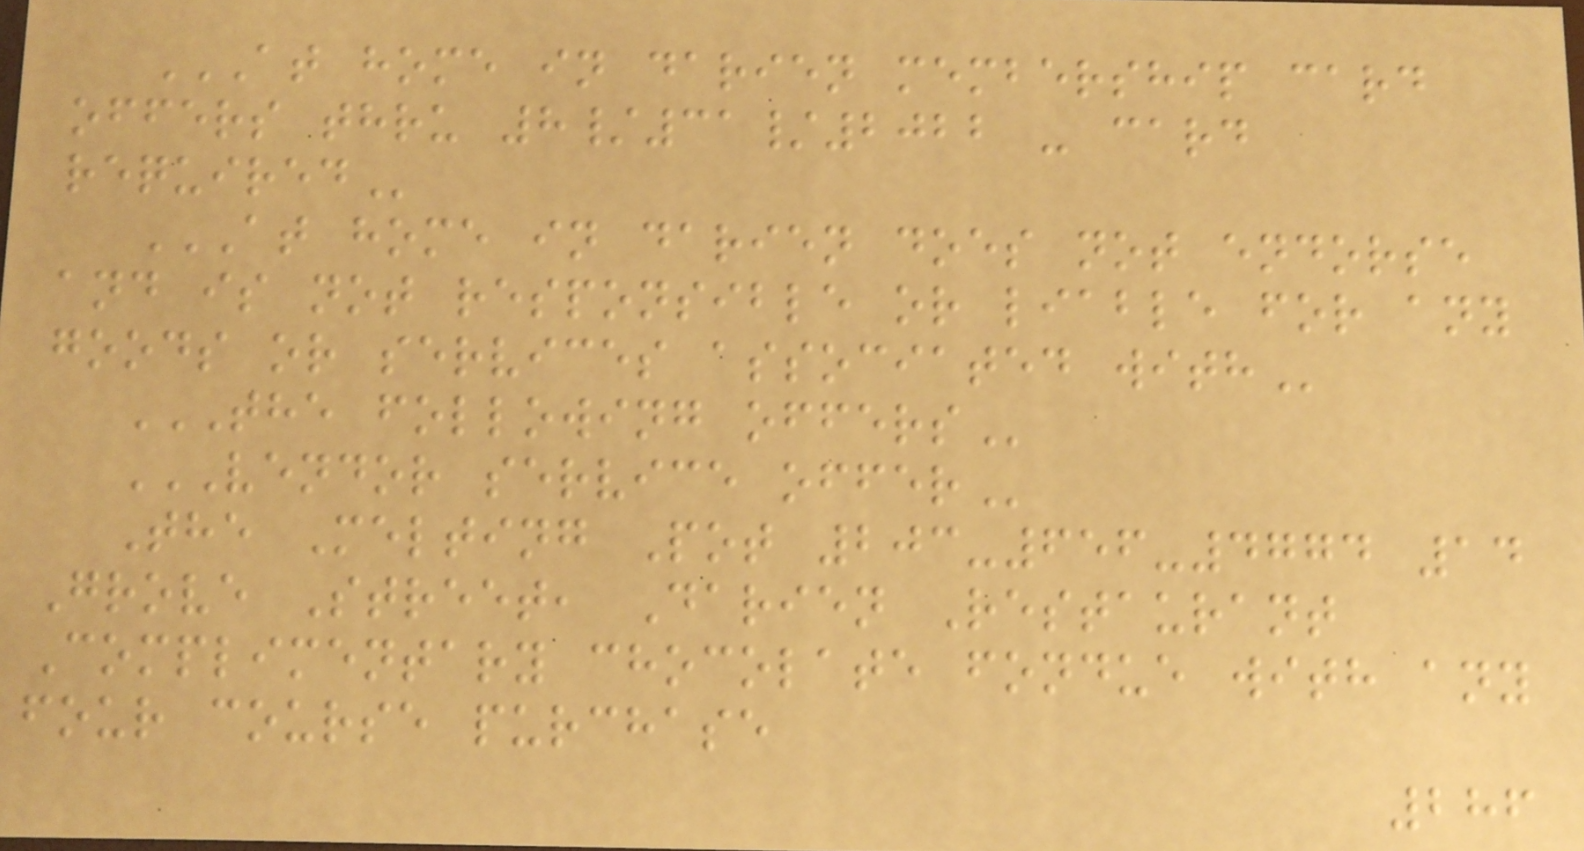AT HOME IN DARIEN MEMBERSHIP CARD
OFFERS THRU 8/31/2022 - CARD
REQUIRED
AT HOME IN DARIEN DOES NOT ENDORSE
AND IS NOT RESPONSIBLE OR LIABLE FOR ANY
GOODS OR SERVICES ASSOCIATED WITH
THE FOLLOWING OFFERS
VENDOR SERVICE OFFER
The Melting Pot 203-656-4774 14
Grove Street, Darien Restaurant
Complimentary chocolate fondue with any
four course purchase
286
